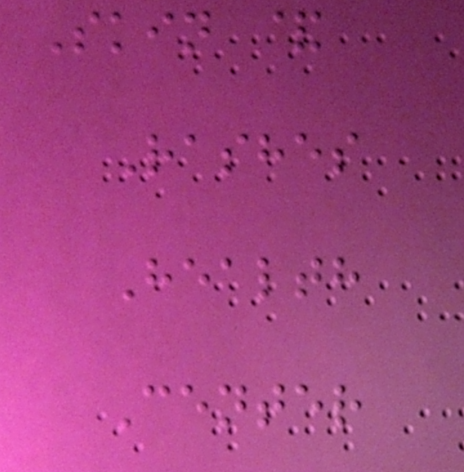Skin &
Rashes
Health
Center
